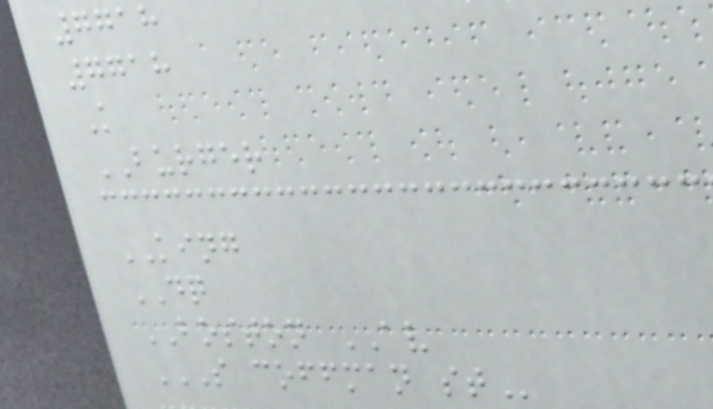7718
7718
K
BURGER
KING
DQ
BOSTON AV
S COFFMAN ST
